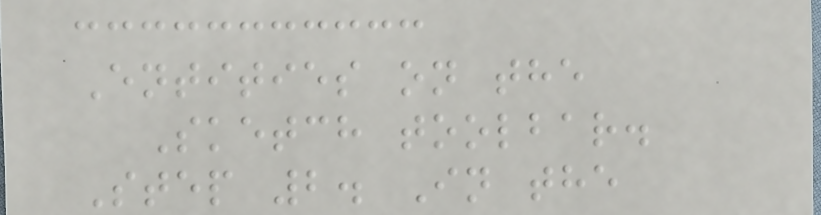Entities on the
Sketch toolbar.
Step 2. In the
